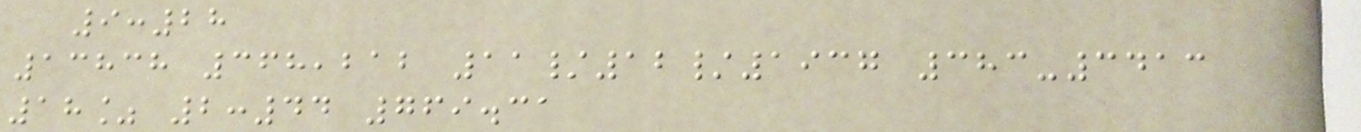9:28
13838 368,212 11/12/1937 383-3413
18% 2:44 769.31
